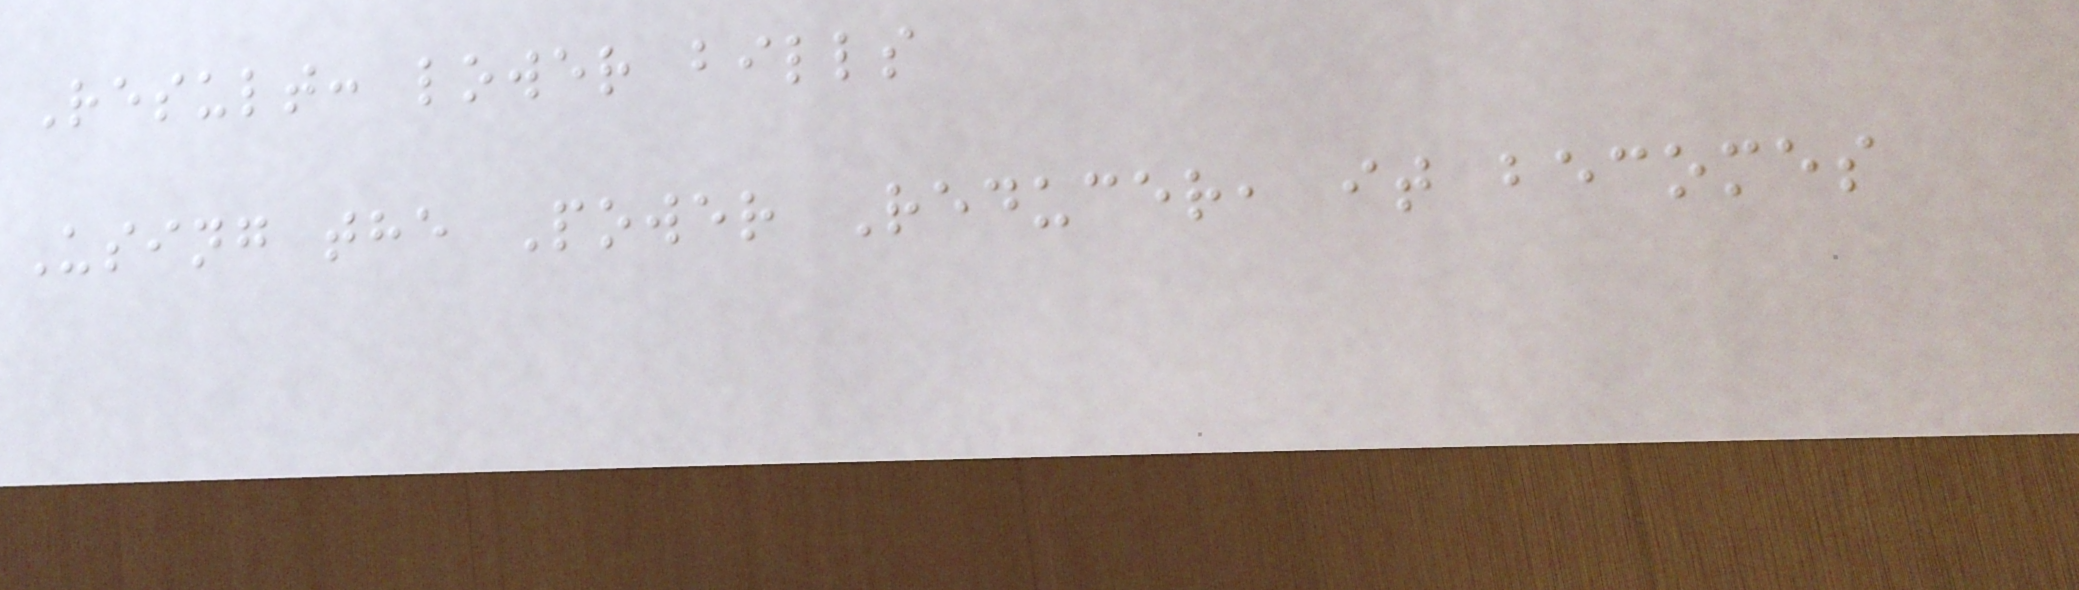Result: lower bills
Using the Power Reducer, it becomes
